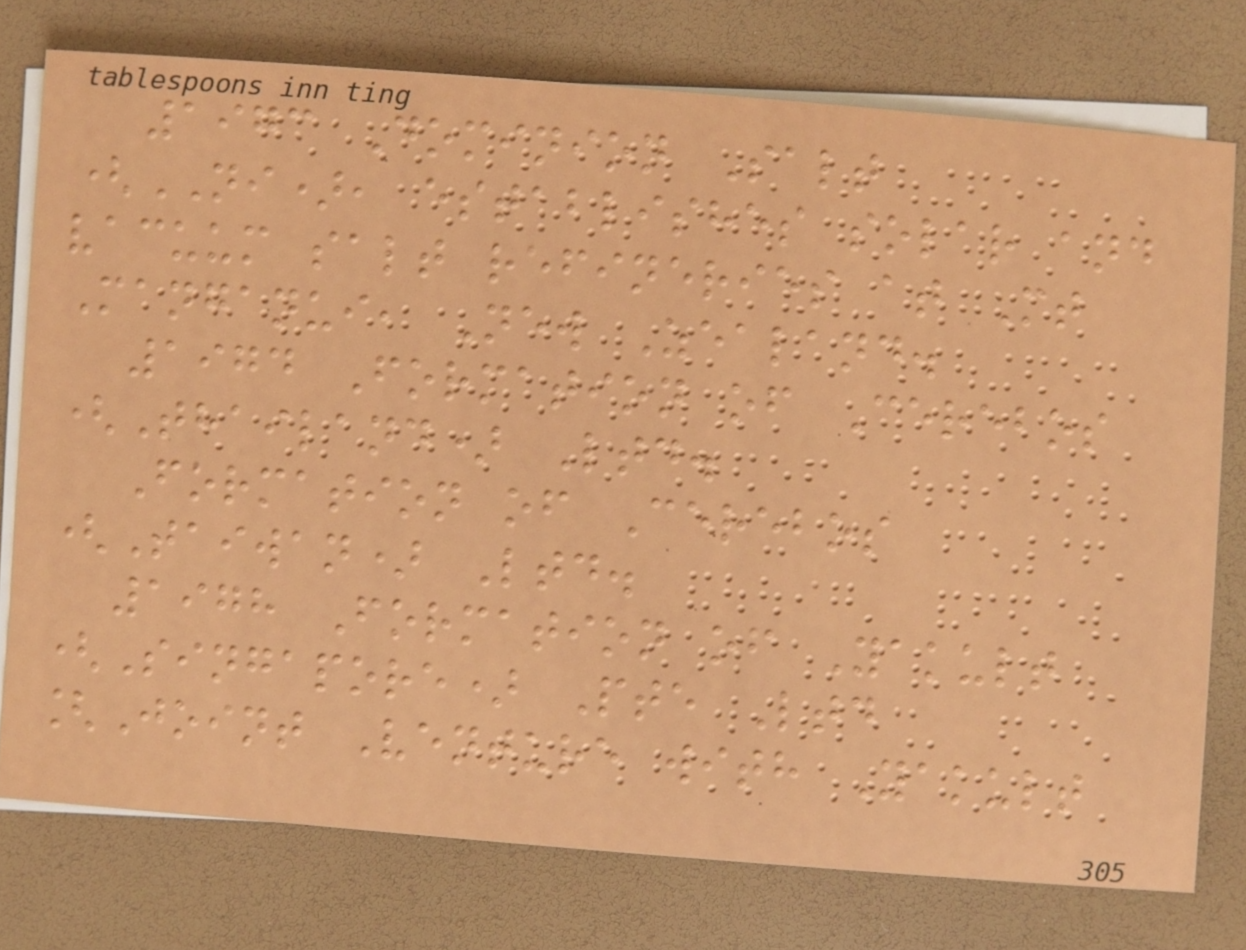1973 Dominion Salt
(NI), establishes solar and
vacuum salt refineries at Mt
Manganui, New Zealand.
1974 Formation of Cerebos
(Thailand) Ltd.
Formation of Cerebos
(Taiwan) Ltd.
1978 Formation of Yakult
(Singapore) Pte Ltd
[Joint Venture with Yakult
